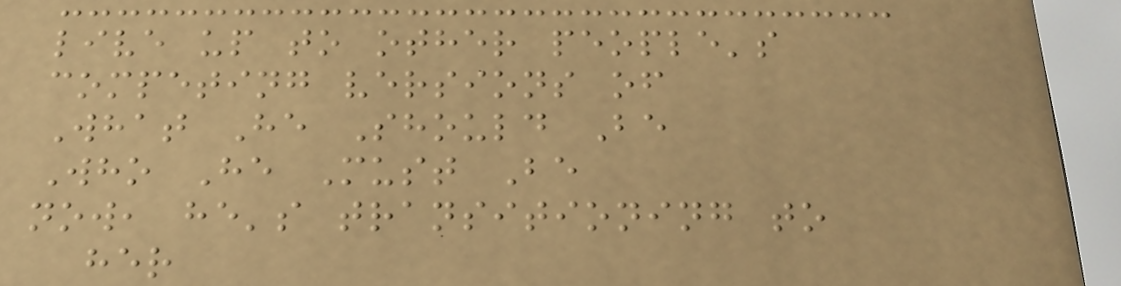live up to other people's
competing versions of
What He Should Be
Who He Must Be
now, he's transitioning to
her
